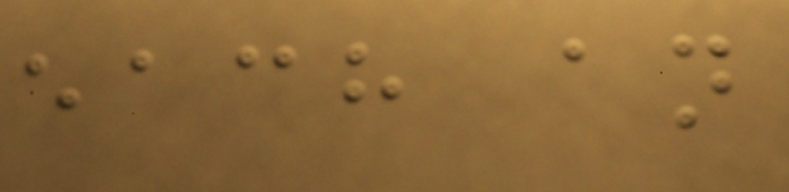each an
